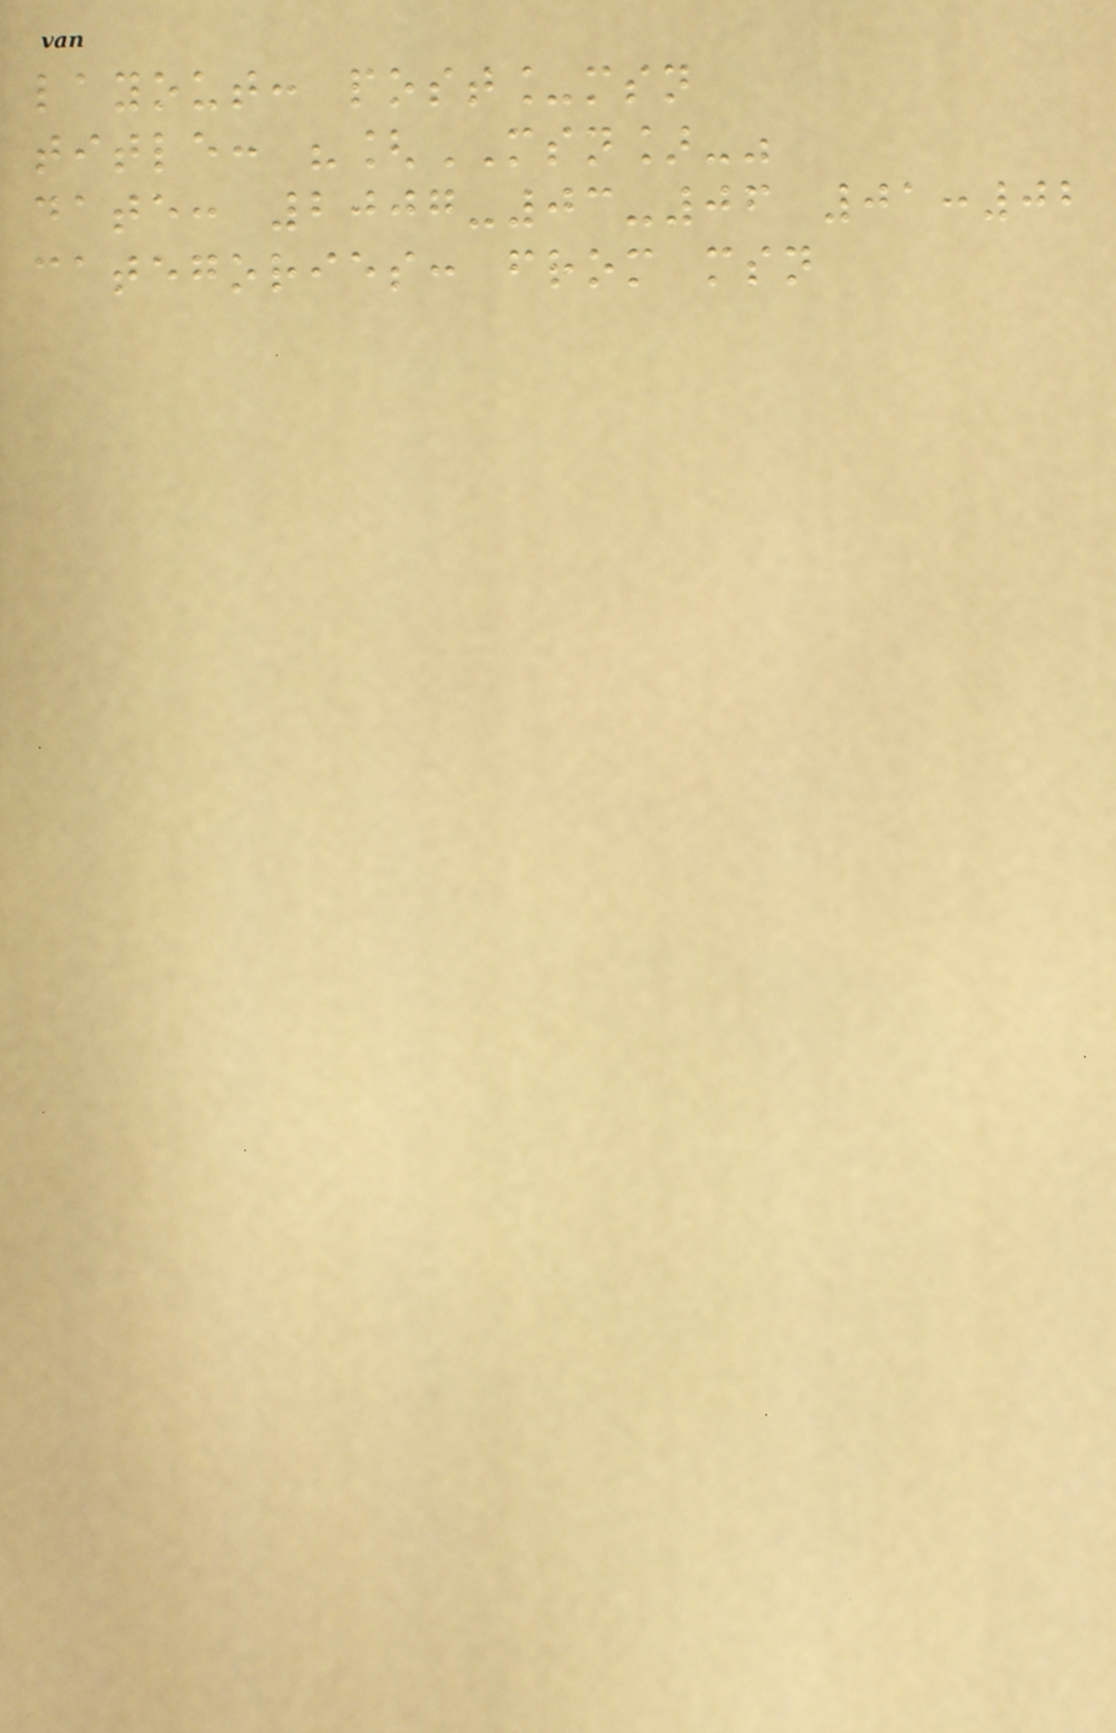layout: post_msn
title: "[MSN]-"
date: 2007-03-06 01:02
categories: from msn
